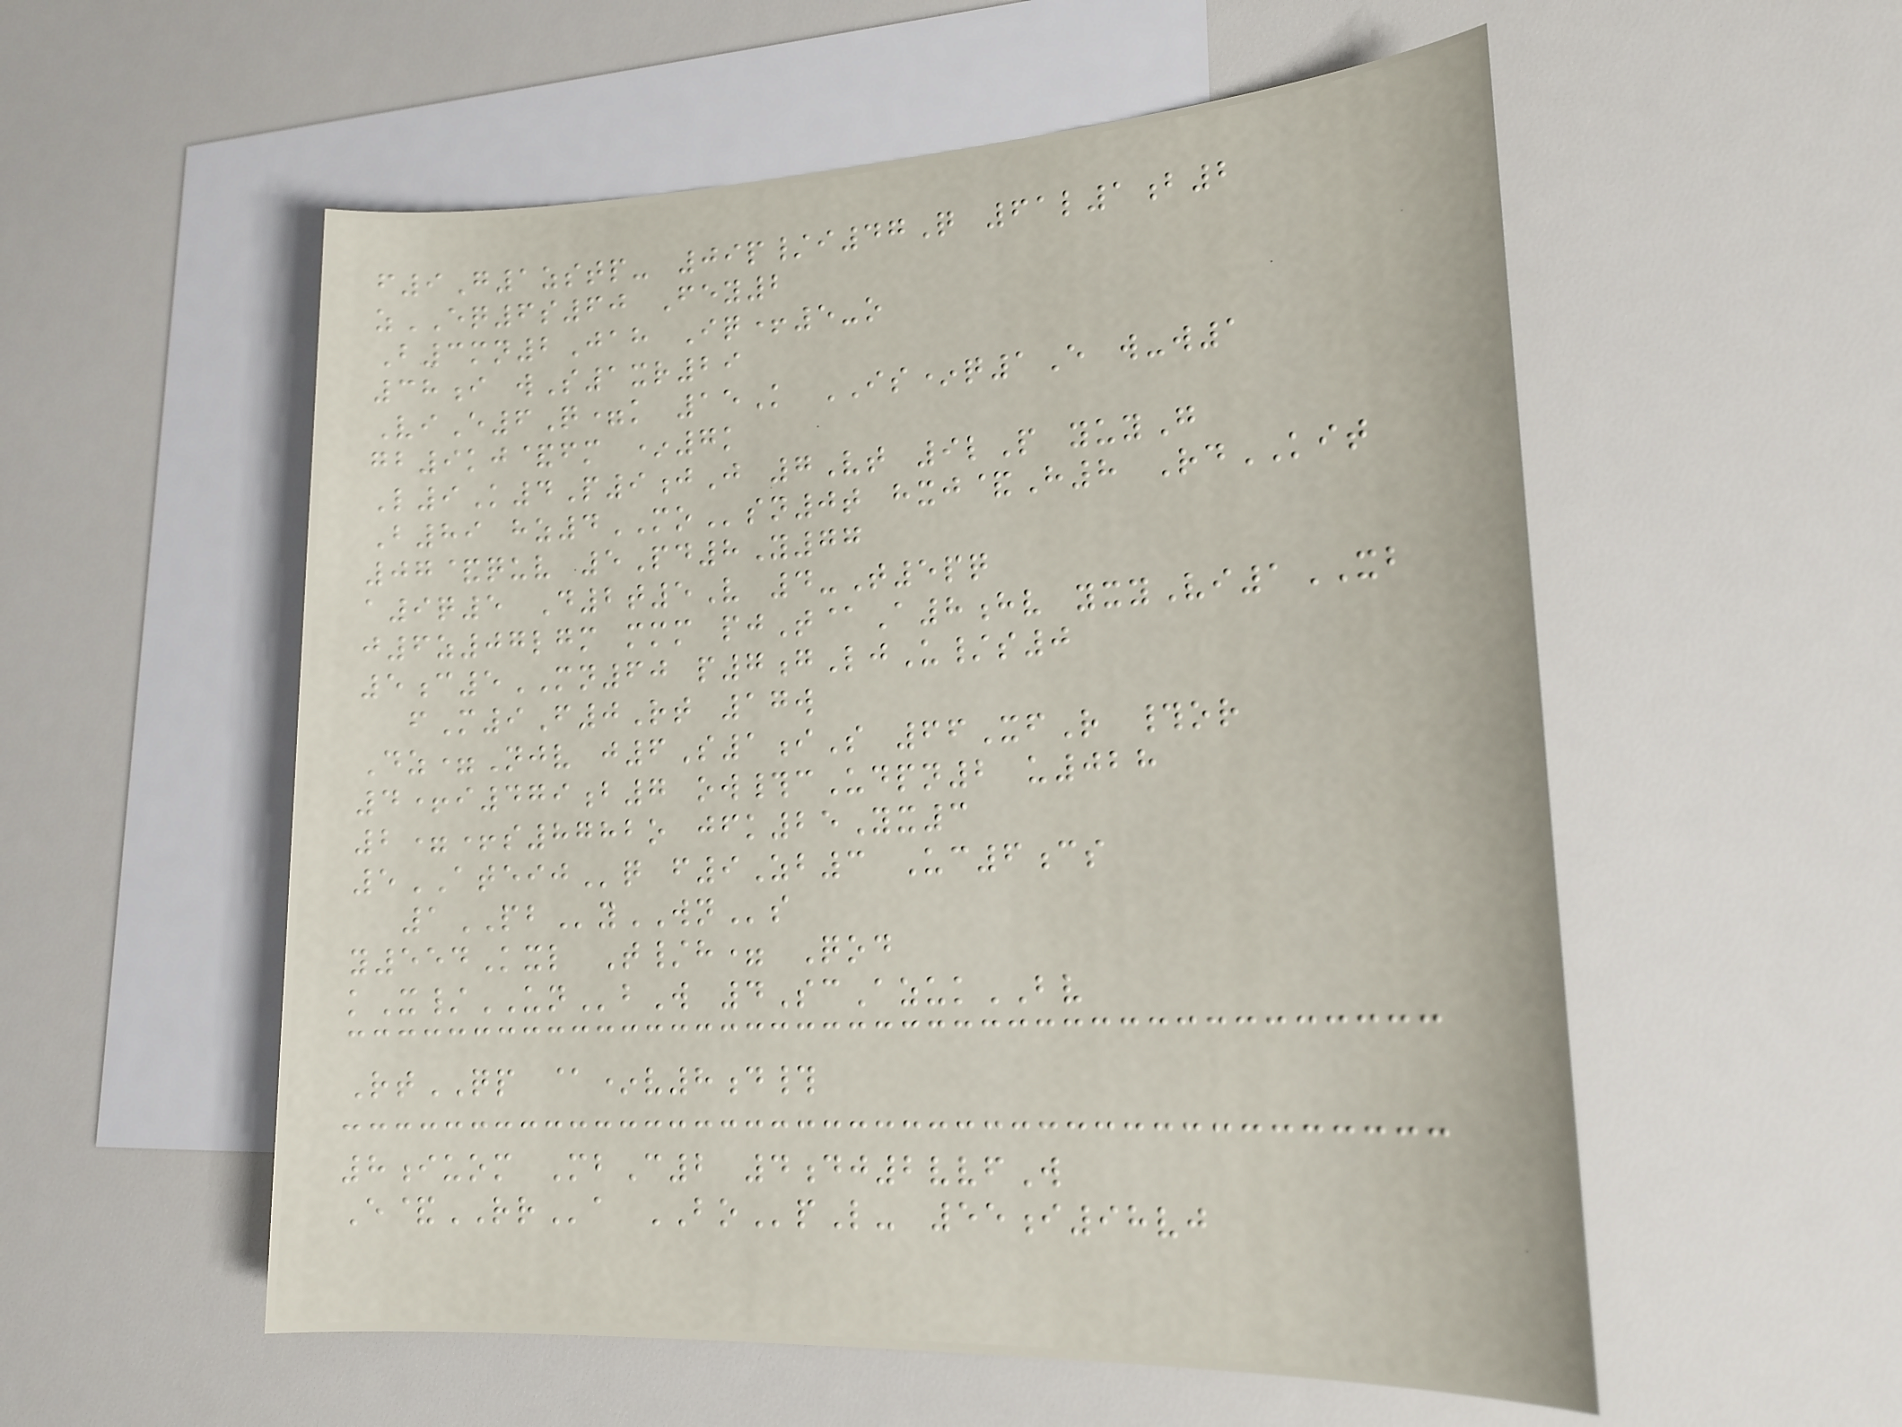f9G1zstp- 09p/i47Q 61l1b2
zEQ6s60 Fey2
B3mn2Jah Iq+5-o
38i wS1xr29
ViE6Q=k 15K IS*q1E w-w1
gb9kj&fm *7k
L9K4P9jJ 7Vt 9lP yuyG
B89 hz4MOsn0t hxj&H8 RdKIT
07&quv 5Pd8Y77
a9q5 D2t5V 4-T5pq
j6z07lgm mmm pjT@A8hv yxyVi1XB
5c5MN60 p7gLjU/s0
fM9F0Rt 17w
Dz=Njv j6S1iS 66XfR #or
4+i479b7 ow#cUdpn2 u028
2=+s8782o jfk25Yx3
5ATEIJq f9Zb3 Uc6cs
1PByWNs
y554Kxl T/h= Qod
kX/UNbW 4ScAzukBV
RtQP @*v8d#
8iuom MbC2 4dj2vvfW
E&RRa BOpL- 55i98vj
